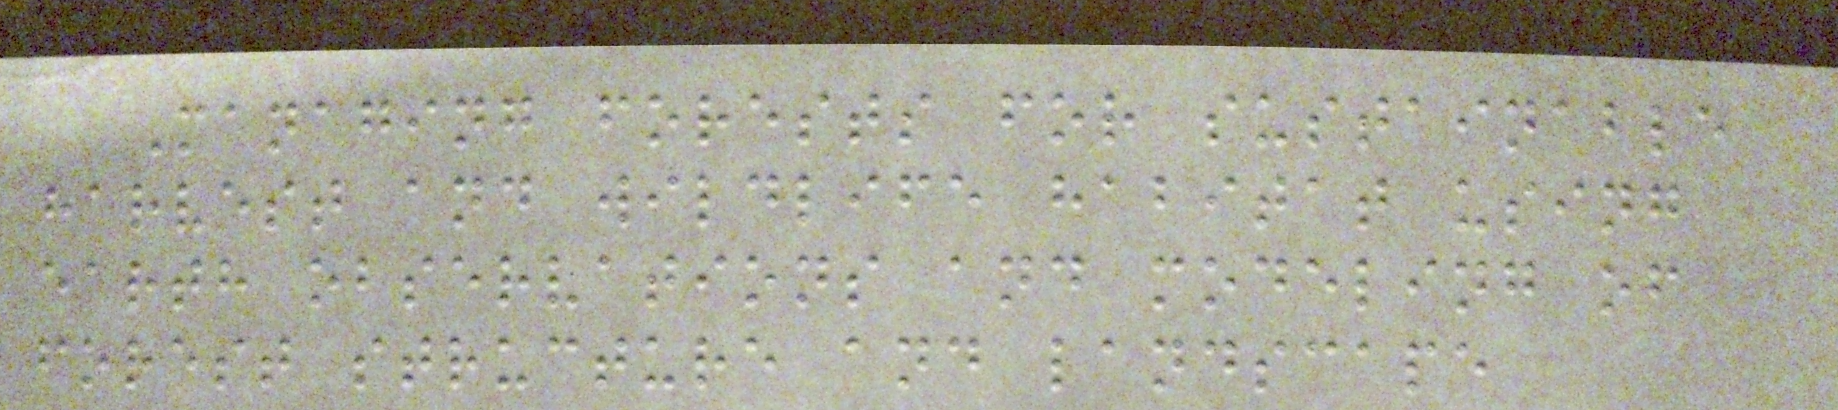Managing forests for sustainable
harvest and wildlife habitat using
earth observations and modeling of
forest structure and landscape
